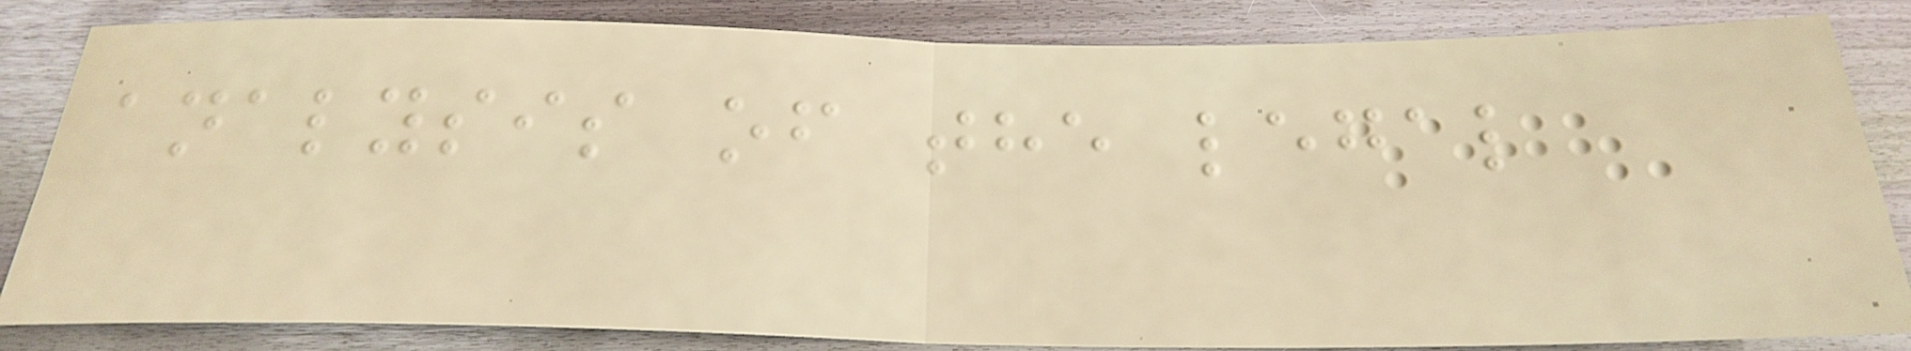analysis of the legal
